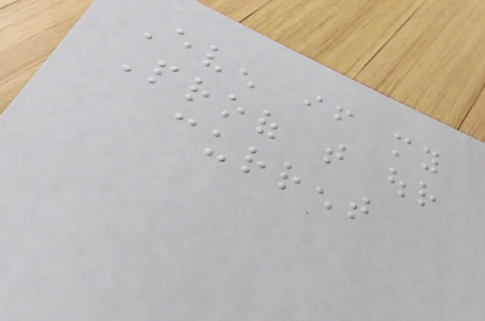Even if my
Proof that our
current
